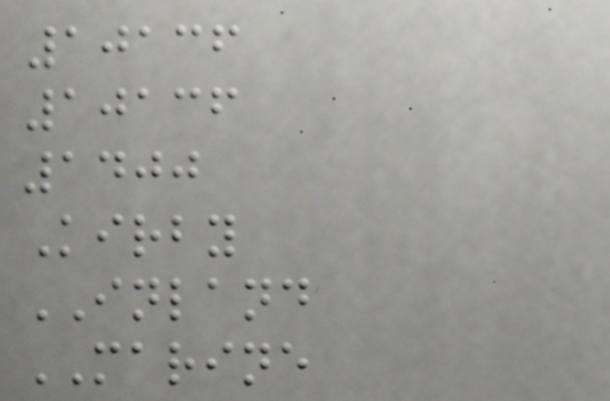10136
10136
1400
Kirby
INLAND
MARINE
